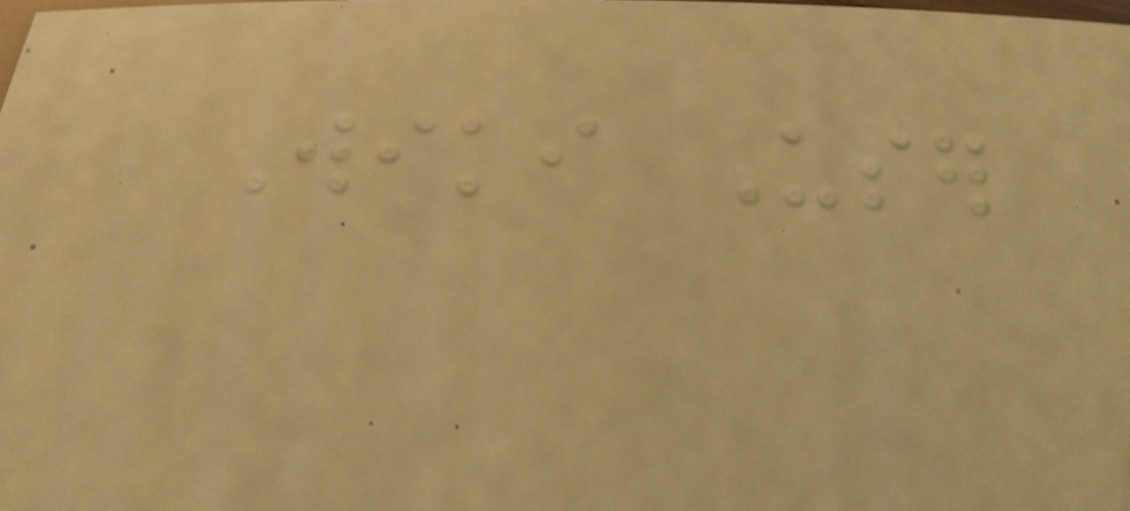Wiki User
